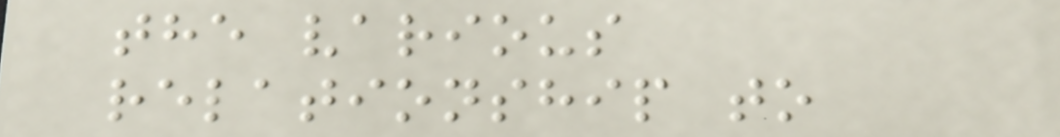the various
relationship to
